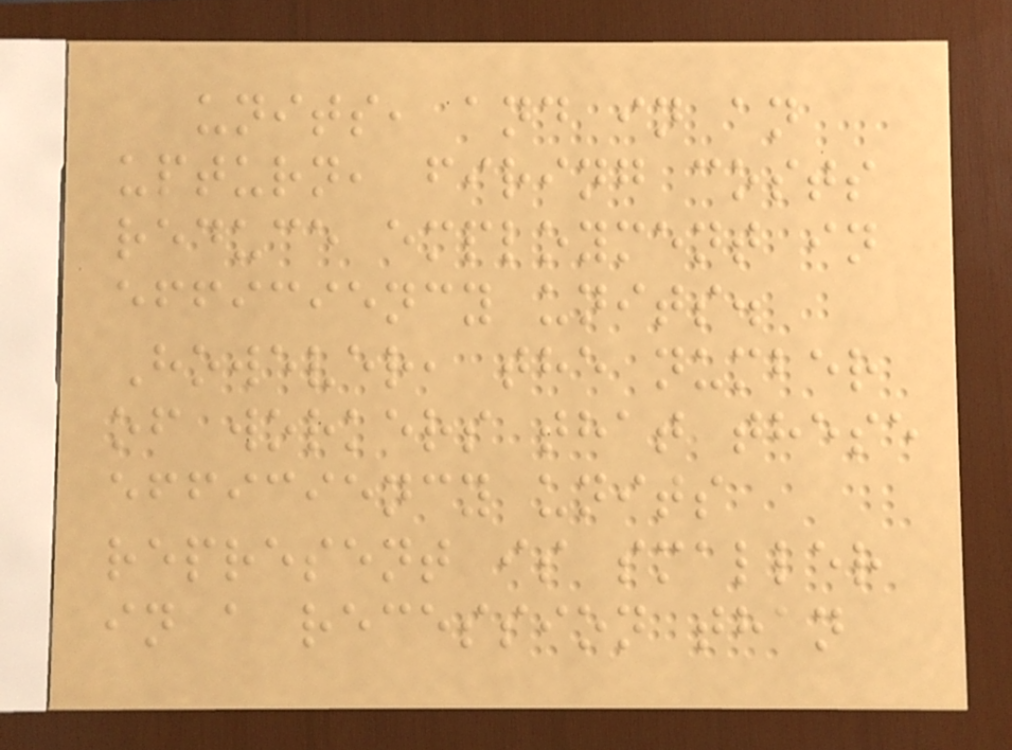units, and in an
upturn, firing costs
reduce employment in
efficiency units.
However, the number
of workers that these
efficiency units
represent is smaller
in a recession than
